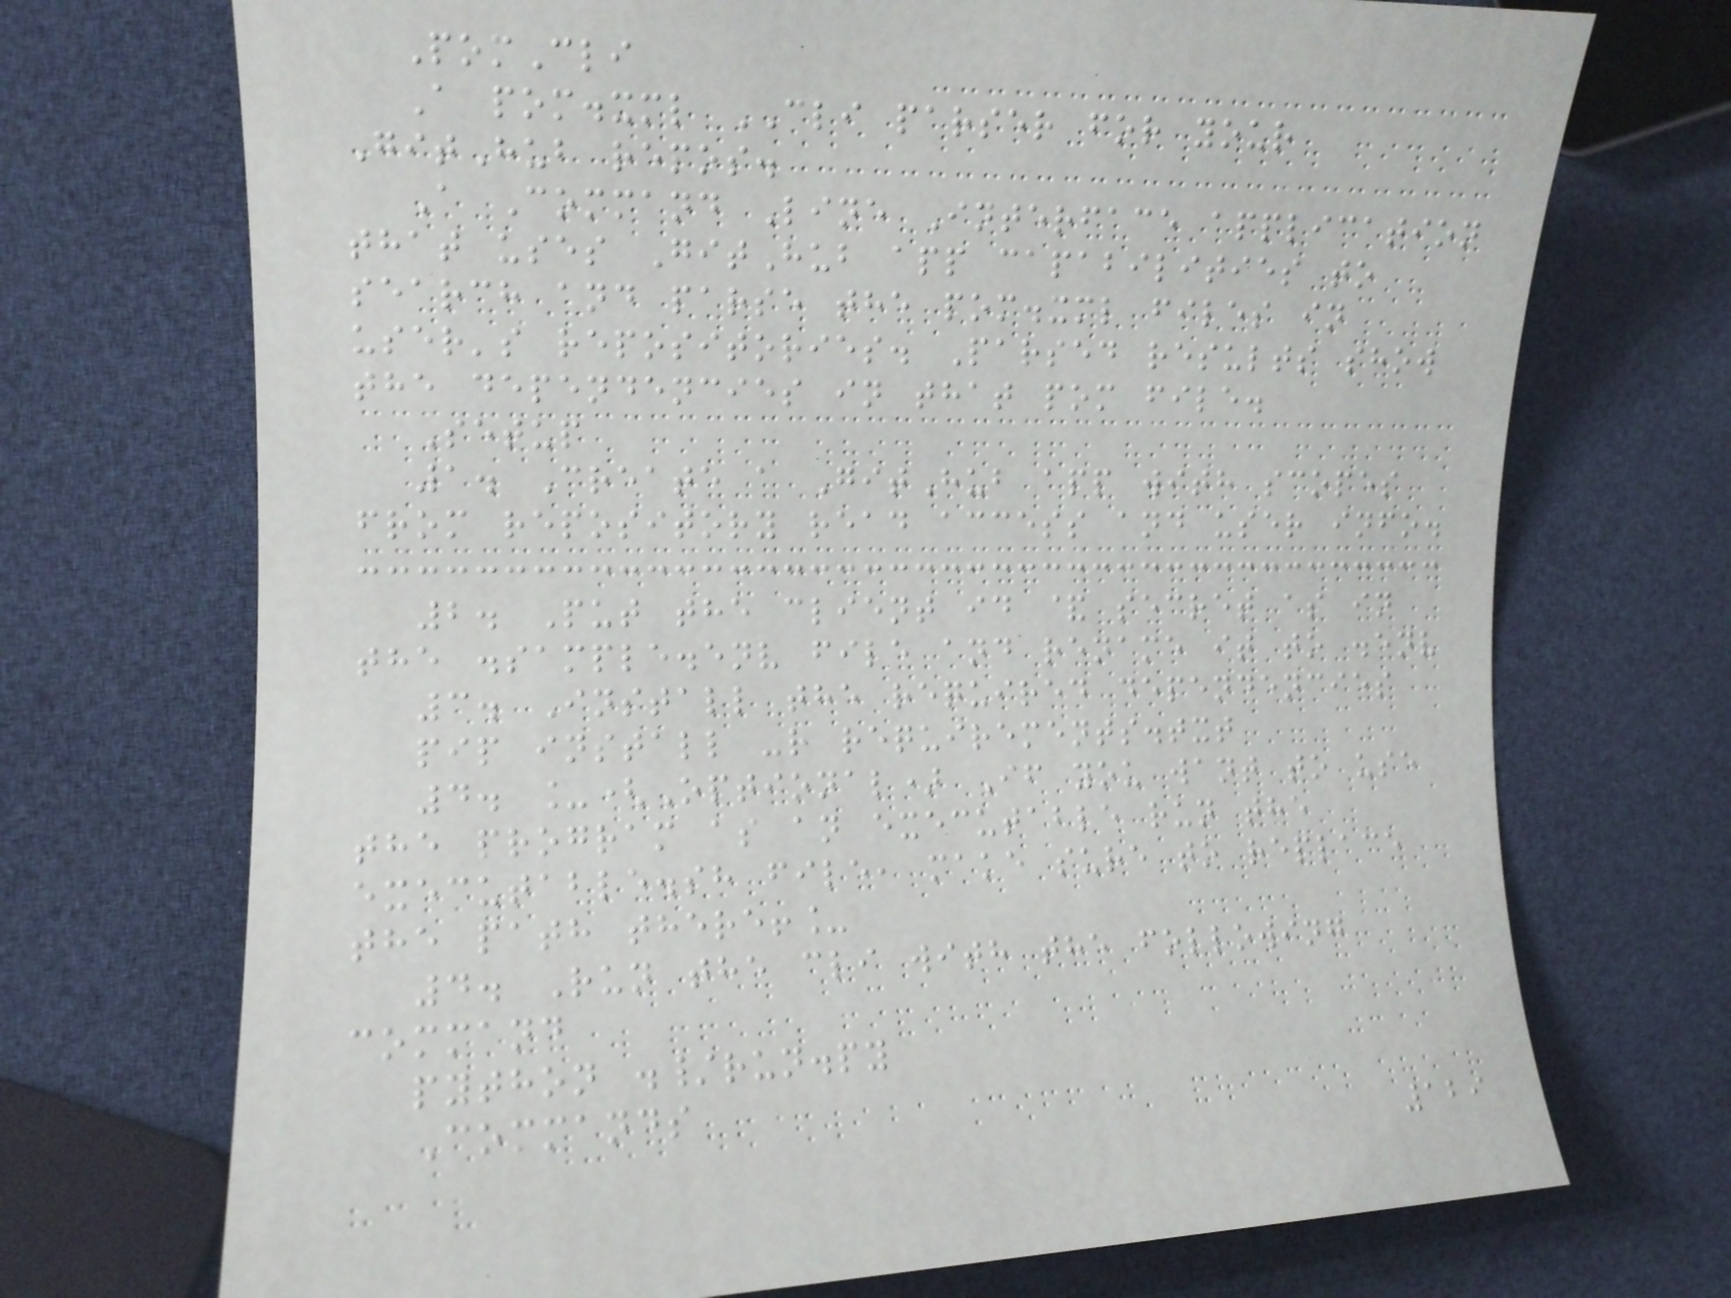PomCli
A pom.xml CLI parser for your
GitHub repos.
A Command Line Interface application
that uses GitHub app capabilities to
search and parse the pom.xml files in
user's repositories. Parsed results show
the dependencies in that pom file.
Setup
1. Create a GitHub app with scopes
from repository read access and user info.
2. Put the client id & secret as in
the .sample.env file and rename it to .env
3. Install the required dependencies
pip install -r requirements.txt
4. _(Optional) If you want to use
the program as an executable run the
executable.sh file, make sure to replace
the path there!_
4. Run the cli with the following
command
python ./run.py
Commands
129
